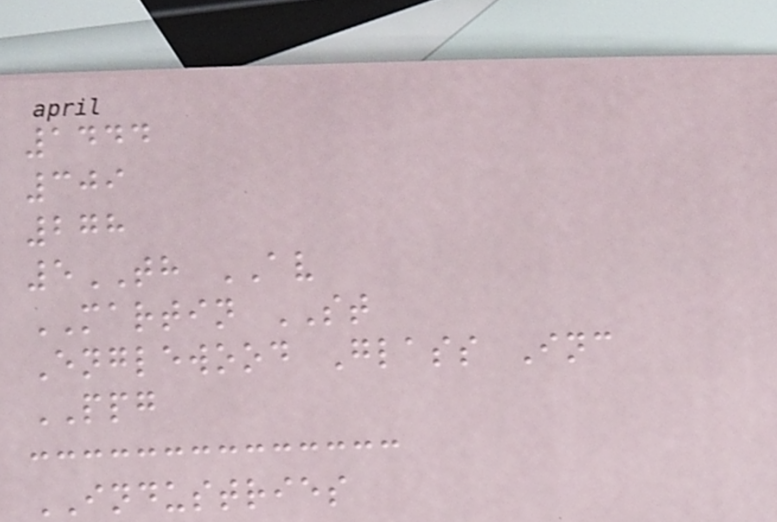1444
309
278
5TH AV
MARTIN ST
Englewood Glass Inc
PPG
INDUSTRIES
